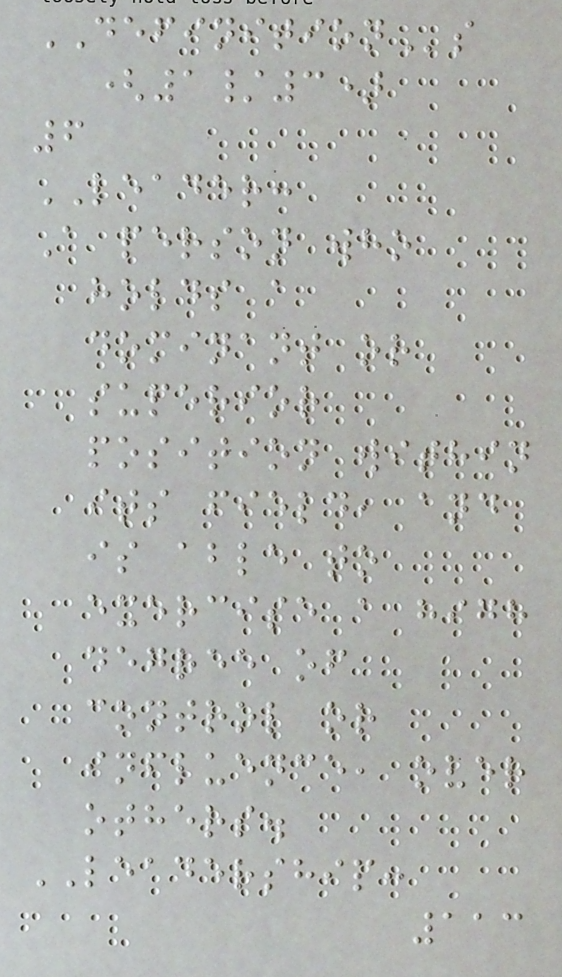DEFINITIONs
(1/3)
6
LEADER:
A person who
holds a
dominant or
superior
position within
its field, and
is able to
exercise a high
degree of
control or
influence, over
others.
LEADERSHIP:
113
